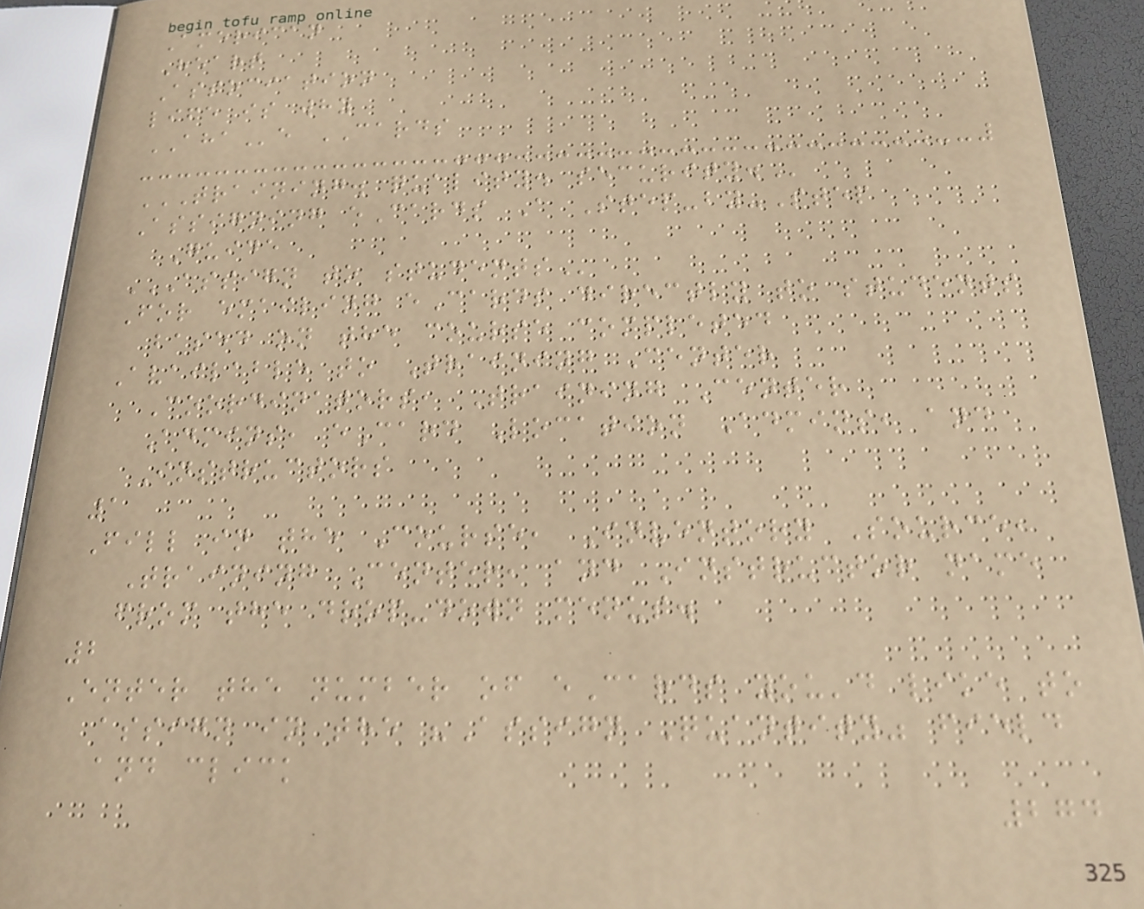American
Heart
Association
life is why
AHAe CARDS
TRAINING. QUALITY. SECURITY.
Assigning eCards A Step-by-Step
Guide
ASSIGN TO STUDENTS
For emailing eCards directly to students
based on the course completed
Available to Training Center
Coordinators, Training Center
Admins, eCard Location Admins, and
Instructors
1
Fill in the Course, Inventory Source,
Training Center, and Instructor name
from the drop-down menus.
2
Enter the number of eCards you'd like to
assign in the "Assign Quantity" field
and click
274
